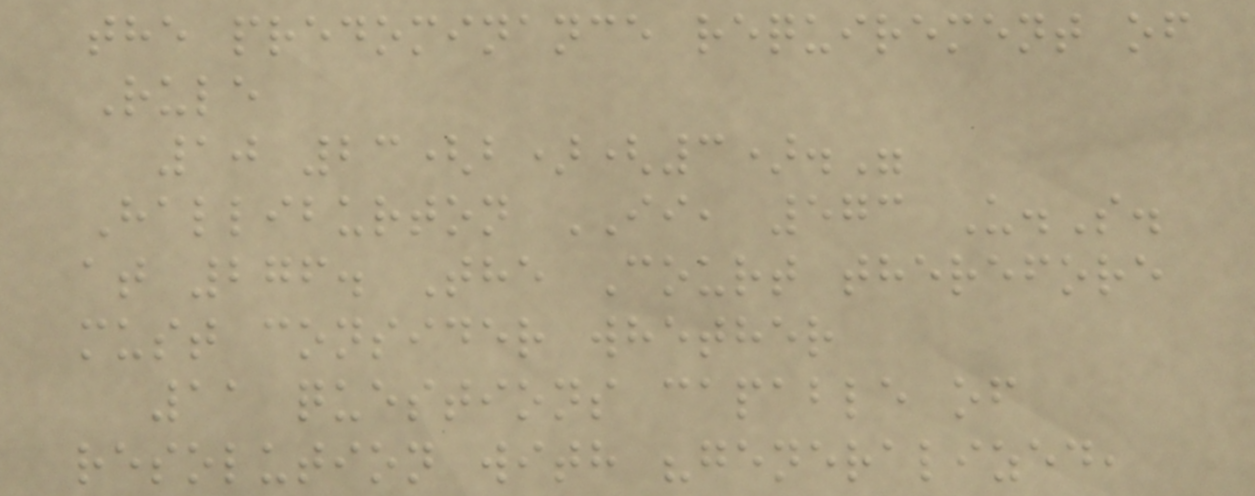the predominance requirement of
Rule
10 23(b)(3)."
Halliburton II, 573 U.S.
at 276. The Court therefore
must consider whether
11 questions capable of
resolution with "generalized,
